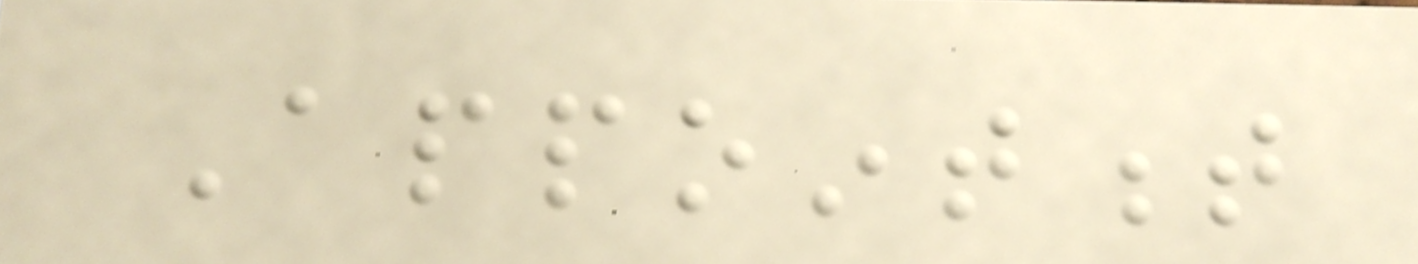Appointment
